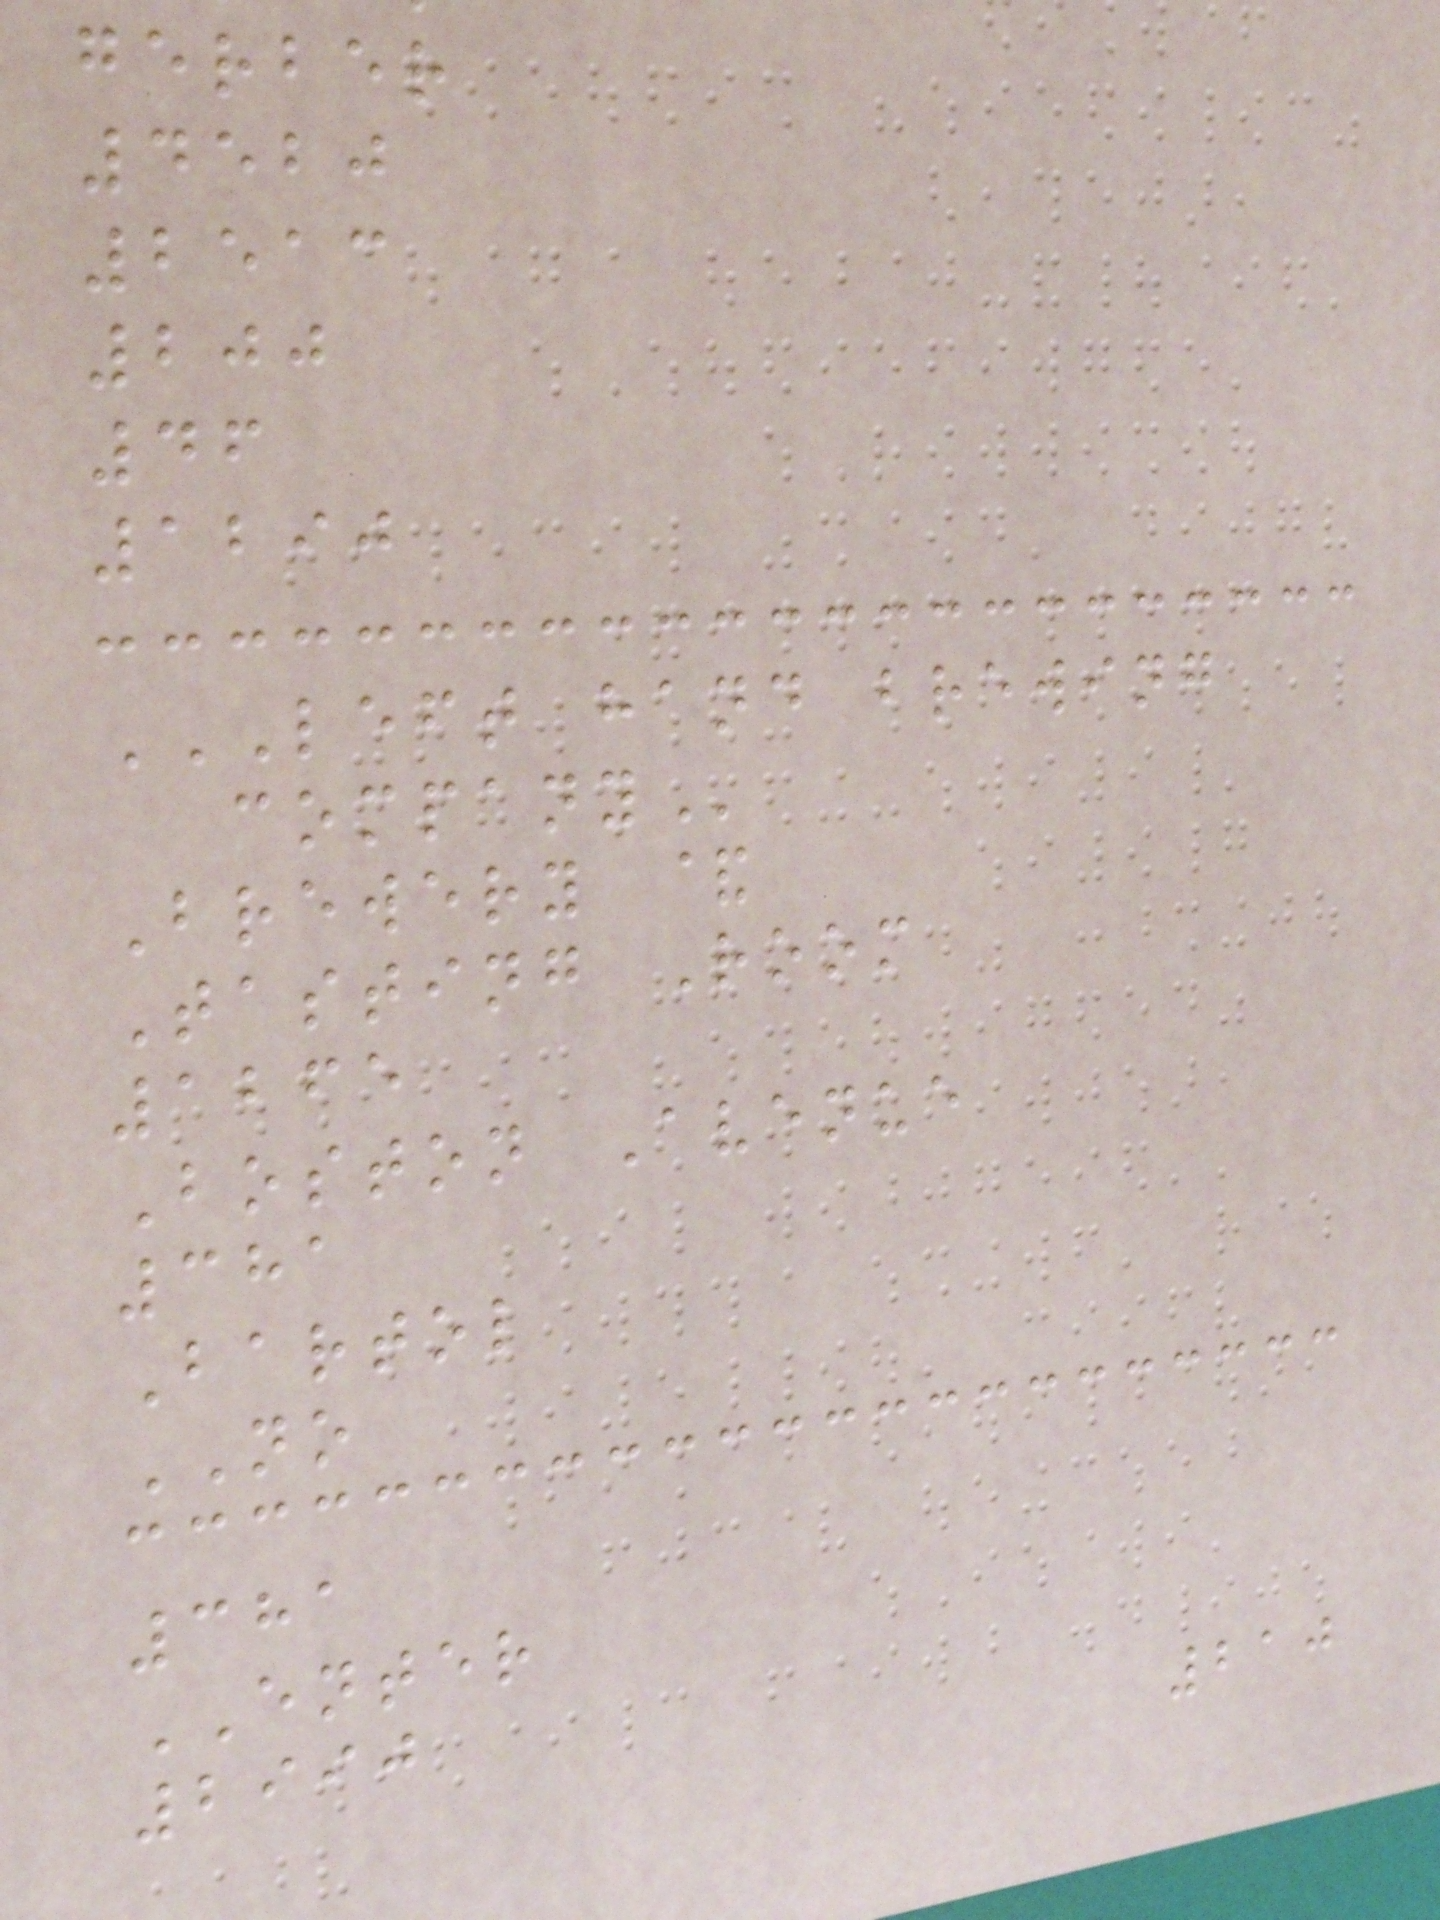gerber
4520
2513
200
46
1290
LEFT HAND BREWING
Brewery &
Tasting Room
1265
Boston Avenue
381
Bartol
NO
381
ENTER
2990
210
